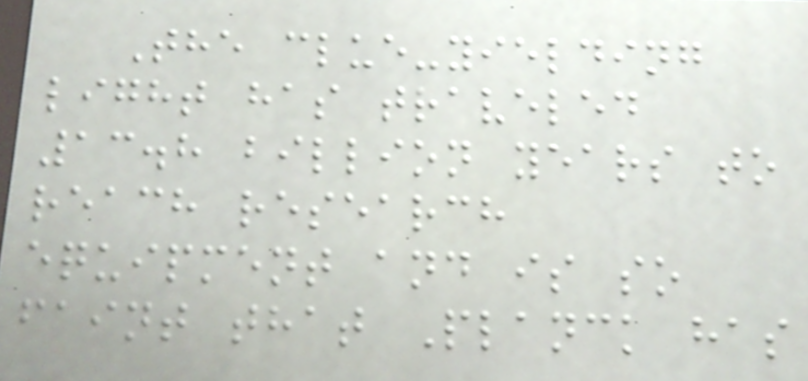The clue-yielding
light has traveled
13.8 billion years to
reach research
equipment and is so
faint that Planck has
